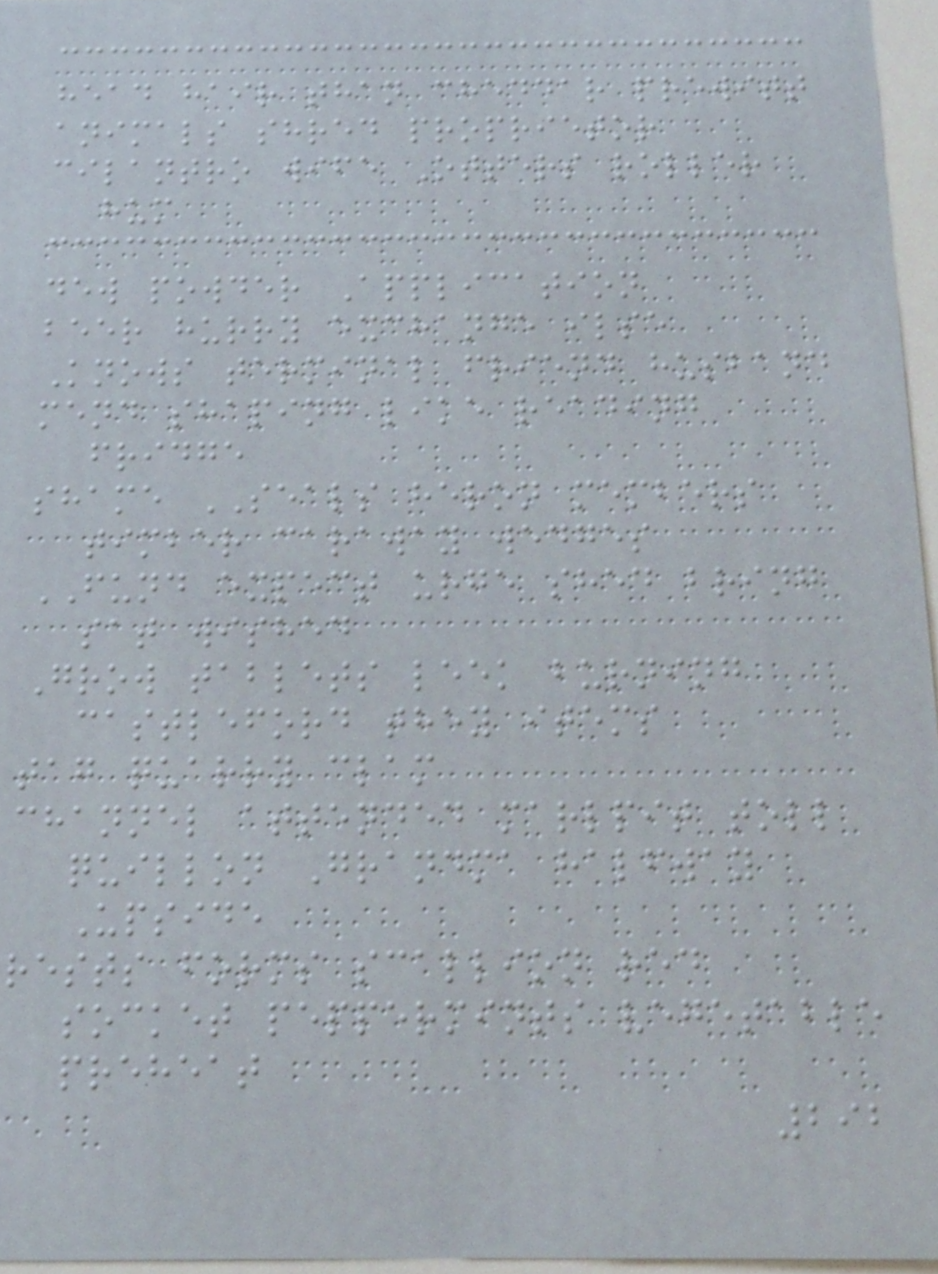head hair than cheddar prewitt
animals shred proprietor
cilantro wife Otters roller
hum
dew powder Application
beer hurry exchange ilse
Knows terminal friend husband
mend shaping like reading
fridge
shame SEALS heron members
timber caraway wedges
FUND expect urge shed bring
sat wished
Grow tablets leek burning
castleford they items
tag quarry clam
channel attended marlpit toll
quillon Grandma halfway
Upside
rests forms scallion red
socket peppermints vegetable
preheat
292
